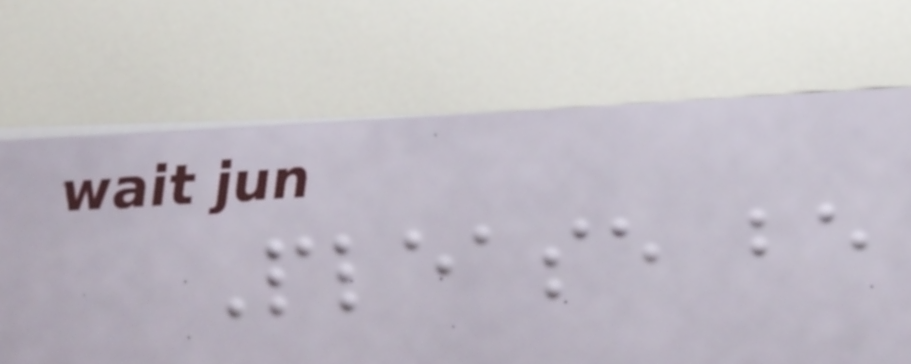Please be
